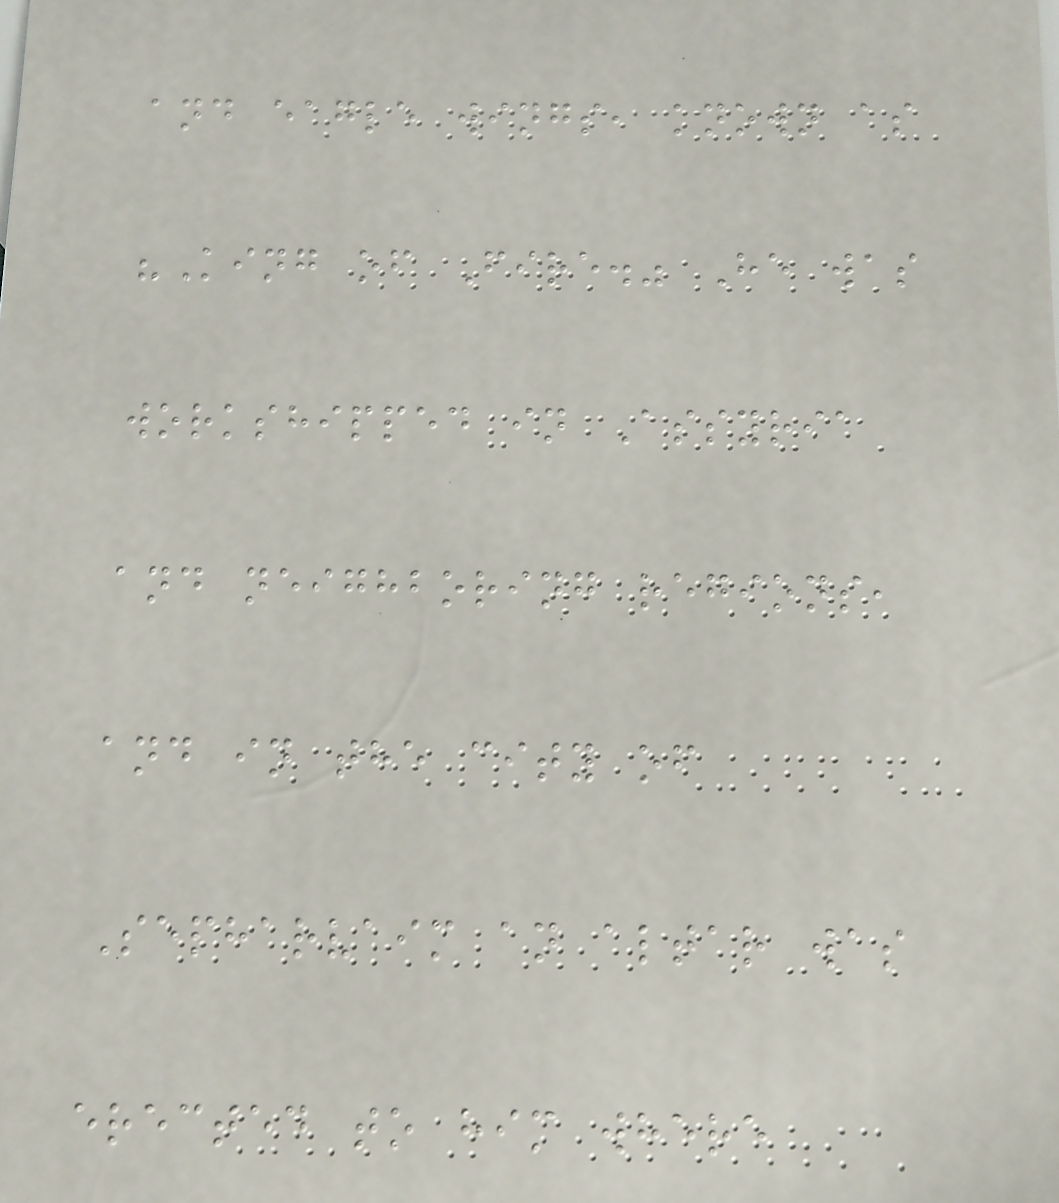and eagle wings, known as
"King of Fire." He was
workshipped in Assyria
and neighboring regions,
and in the city of
Sepharvaim an altar was
erected to him where
